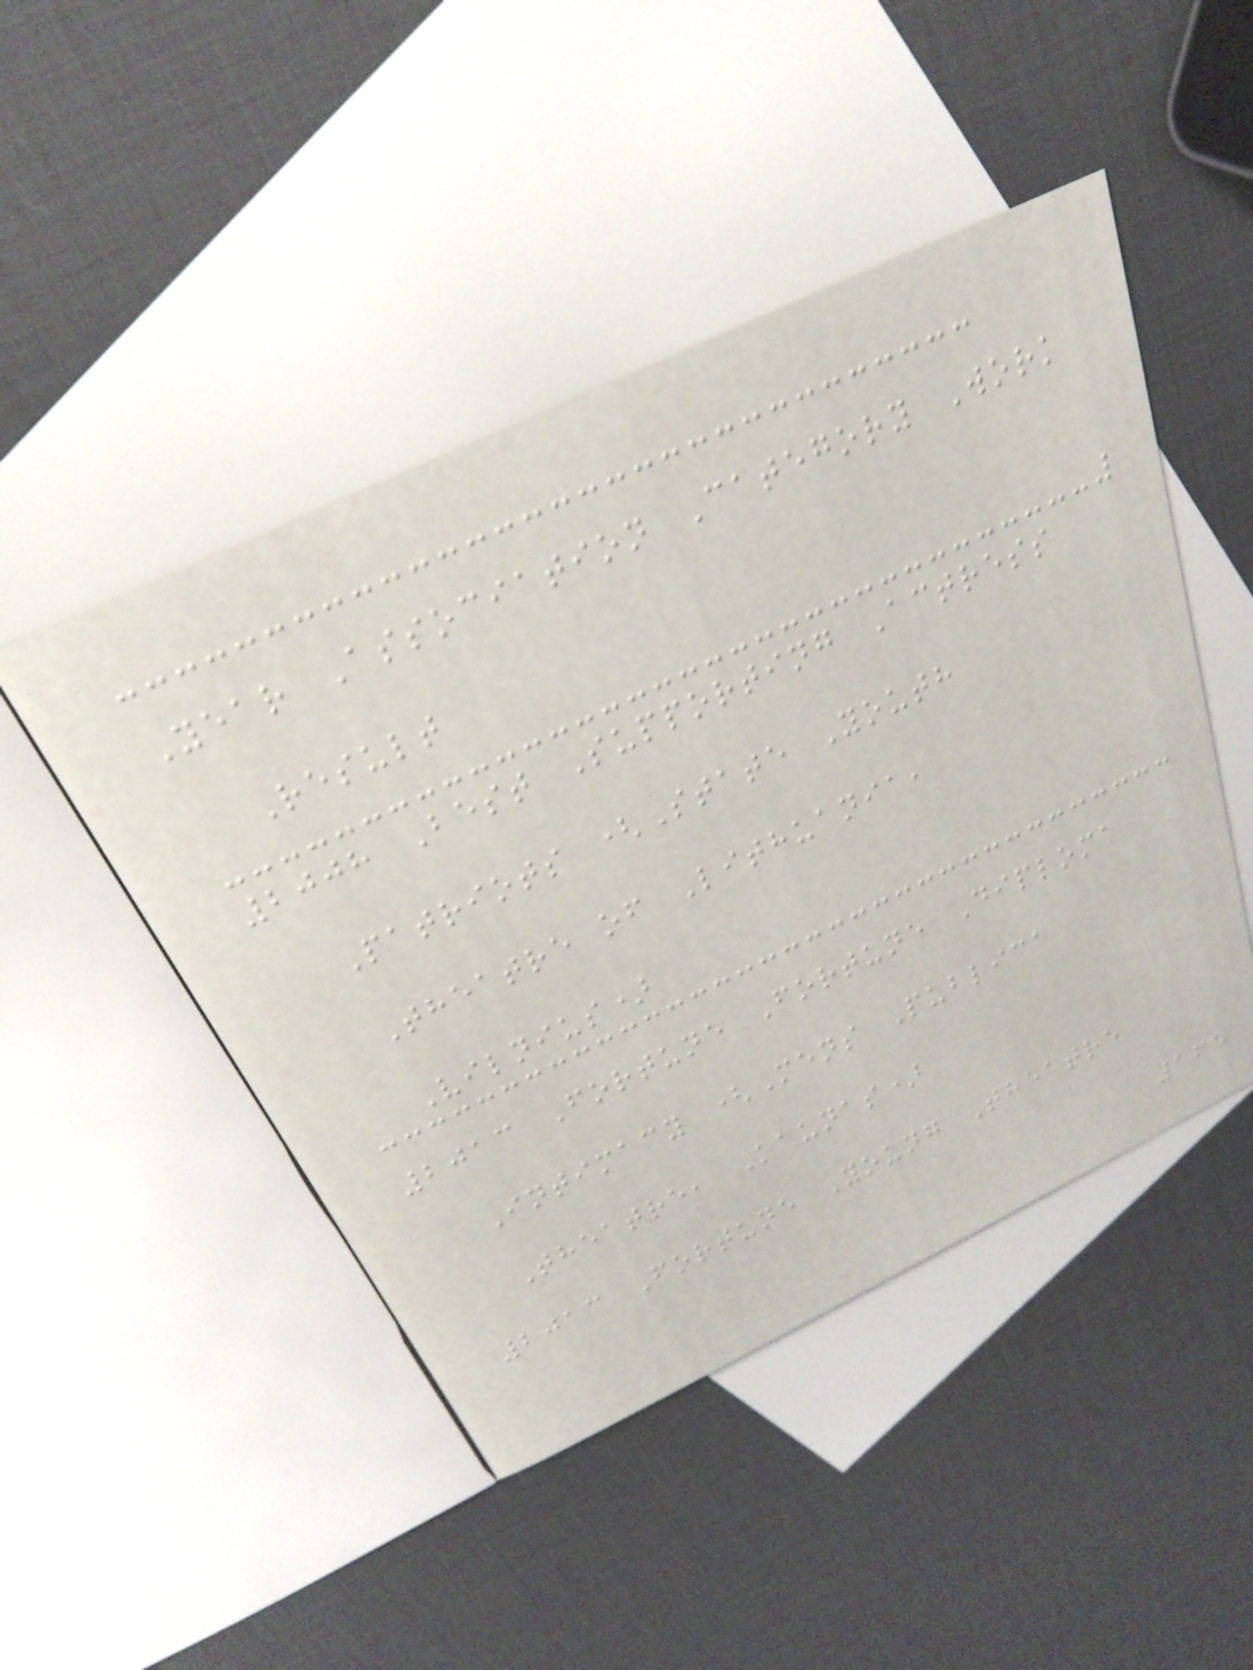Year Association Category Work
Result
2008 Best Supporting Actress
Patriots (State Youth
Theatre of Lithuania,
Vilnius)
2013 Fortune Fortune Diploma
Intimacy (Mens Publica
Theatre, Kaunas)
2013 Fortune Young Theatre
165
